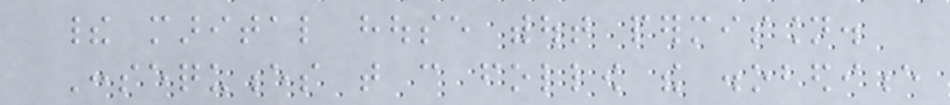their marital house without permission.
Consequences that can follow the disobedience
